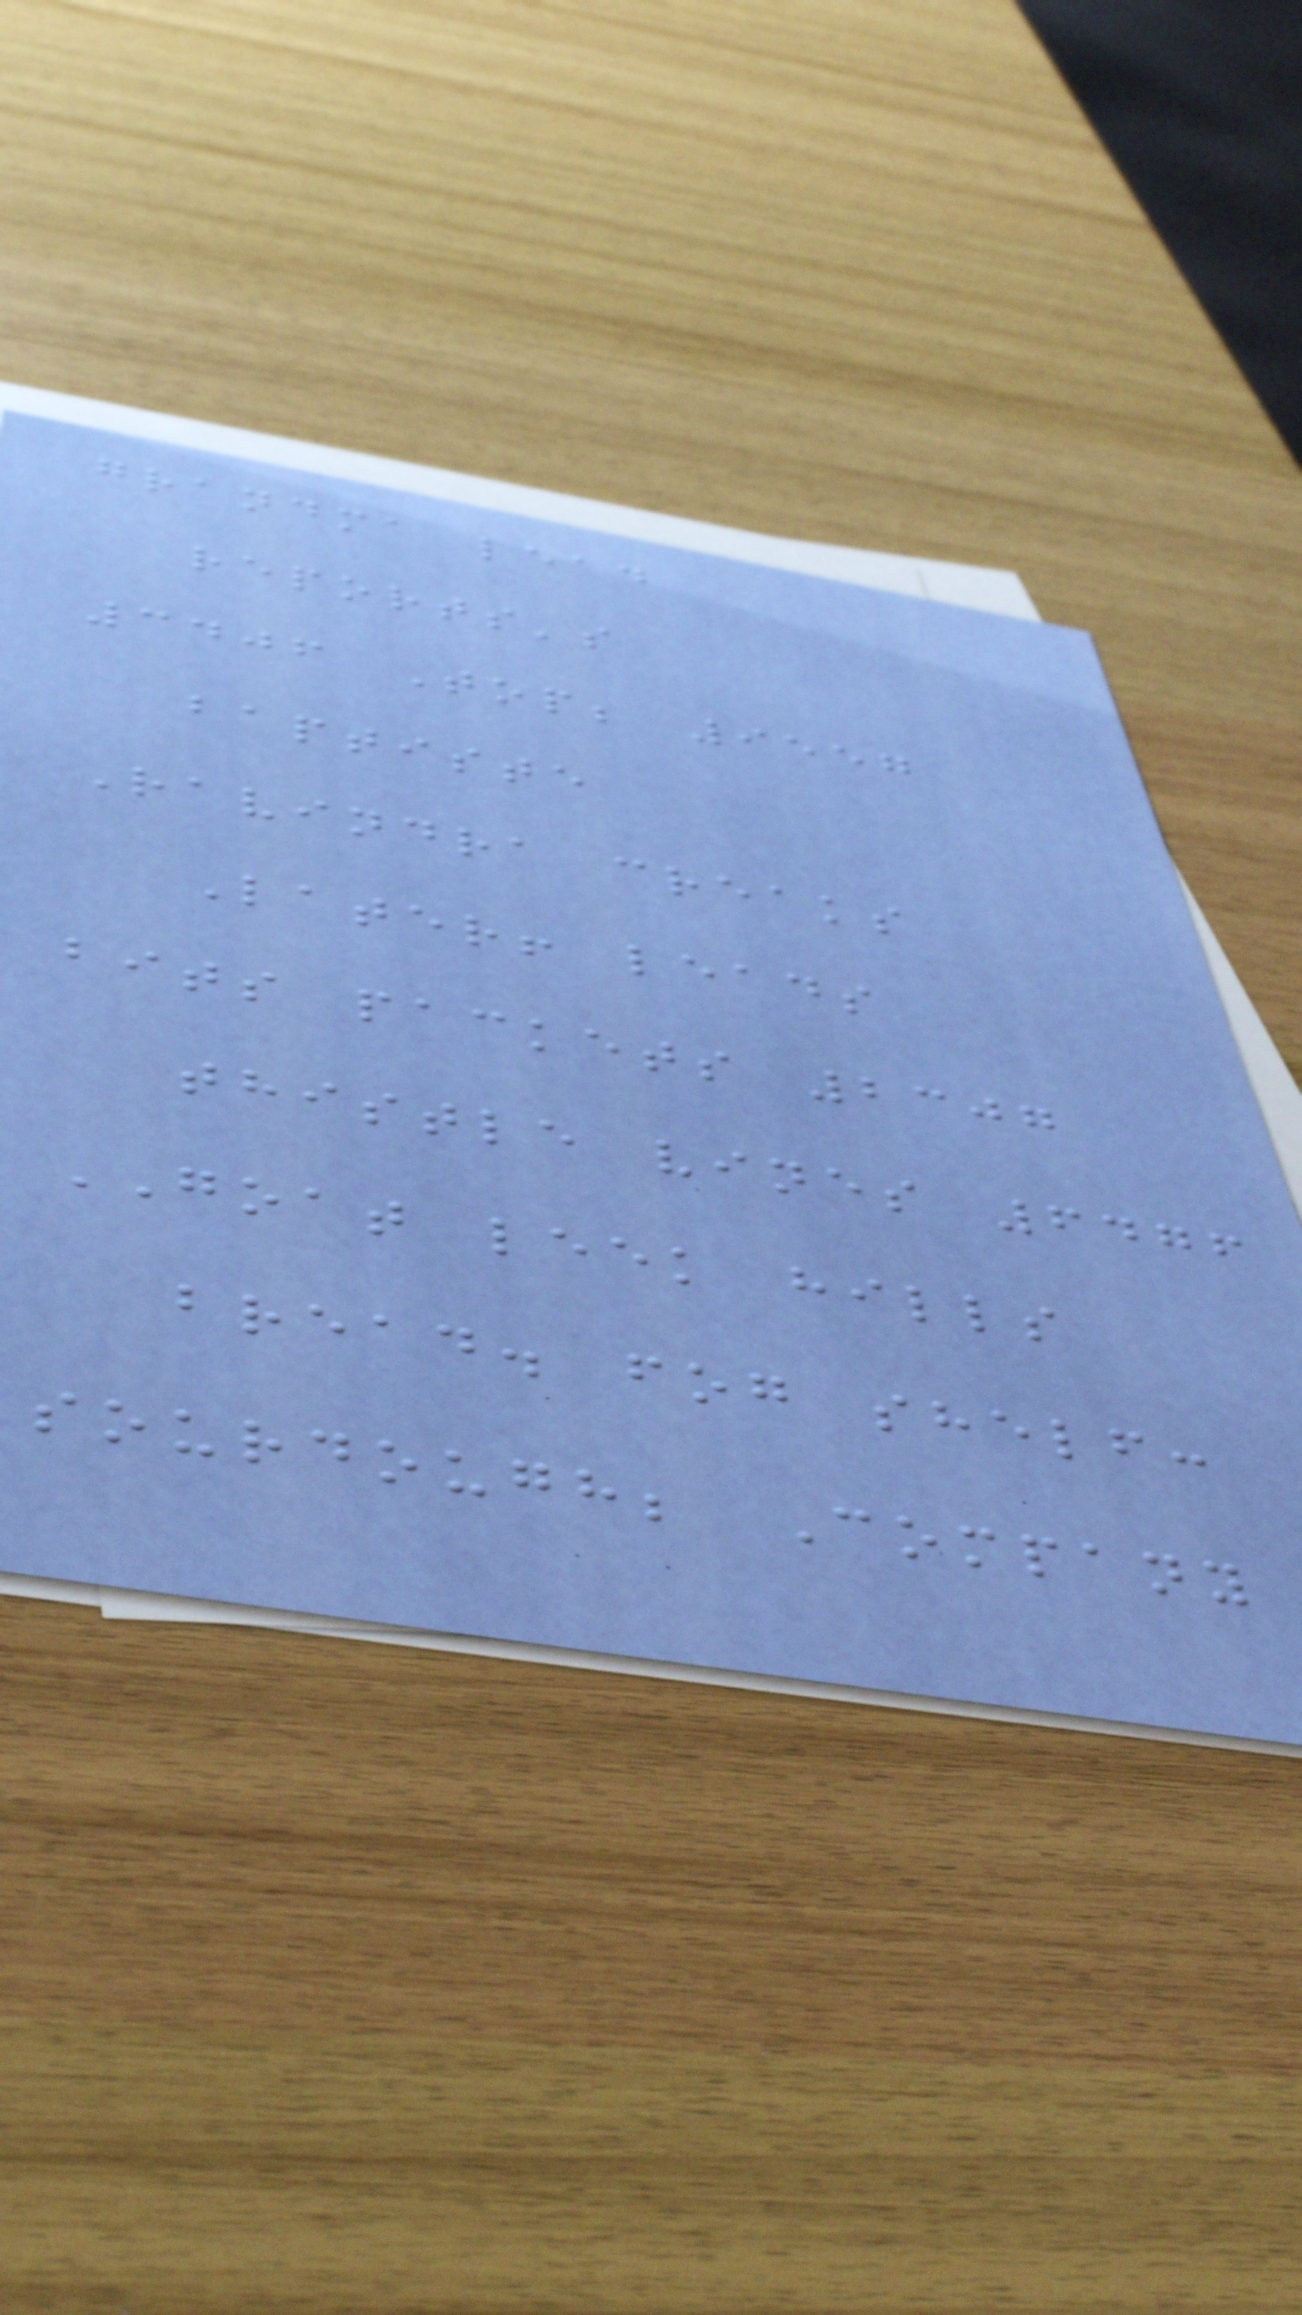grandma lead
reports's
3406 Top; 9557
baptiste
Ravindra creaks
Later! leads
bits packets 2307
thistle vines 6476
GOAT leek hills
bread. fog shelf:
sourdough; Company
